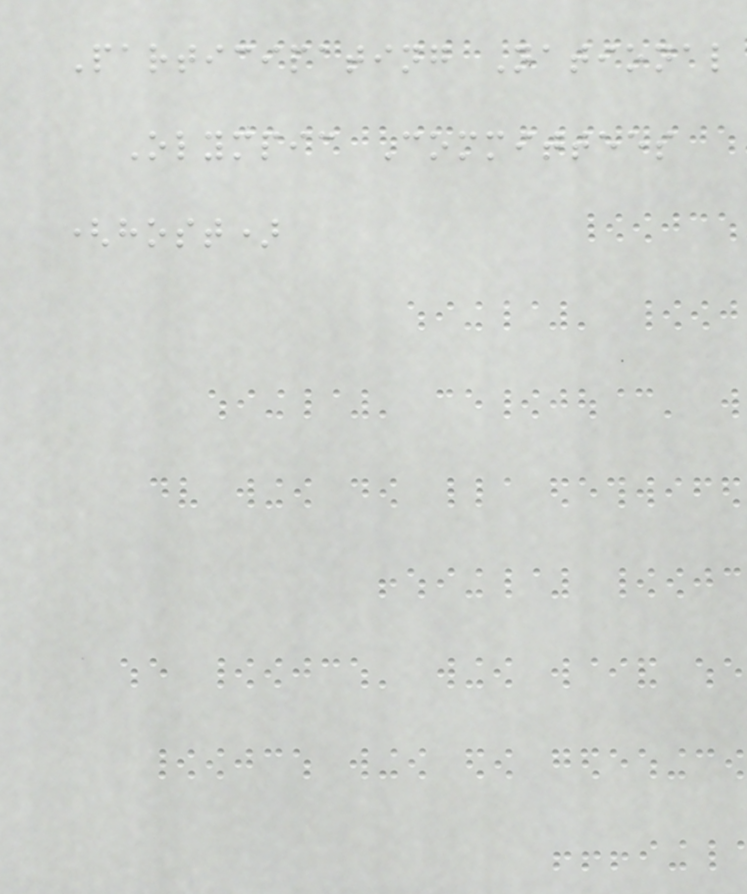Participating National
Olympic Committees
(host)
